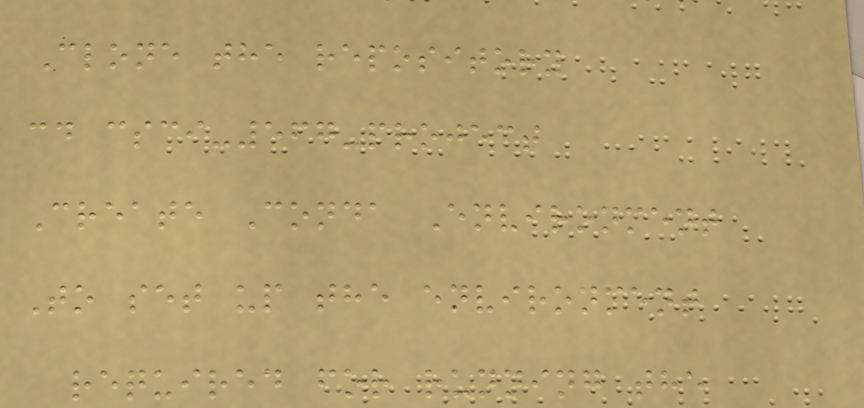Clone the repository
cd csci-567-project
Create Conda Environment
To set up the environment
required for running the
